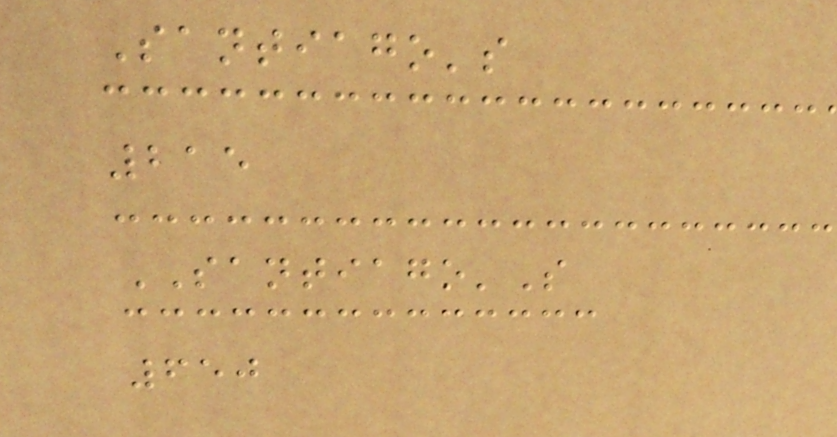Santiago's
215
SANTIAGO'S
650
